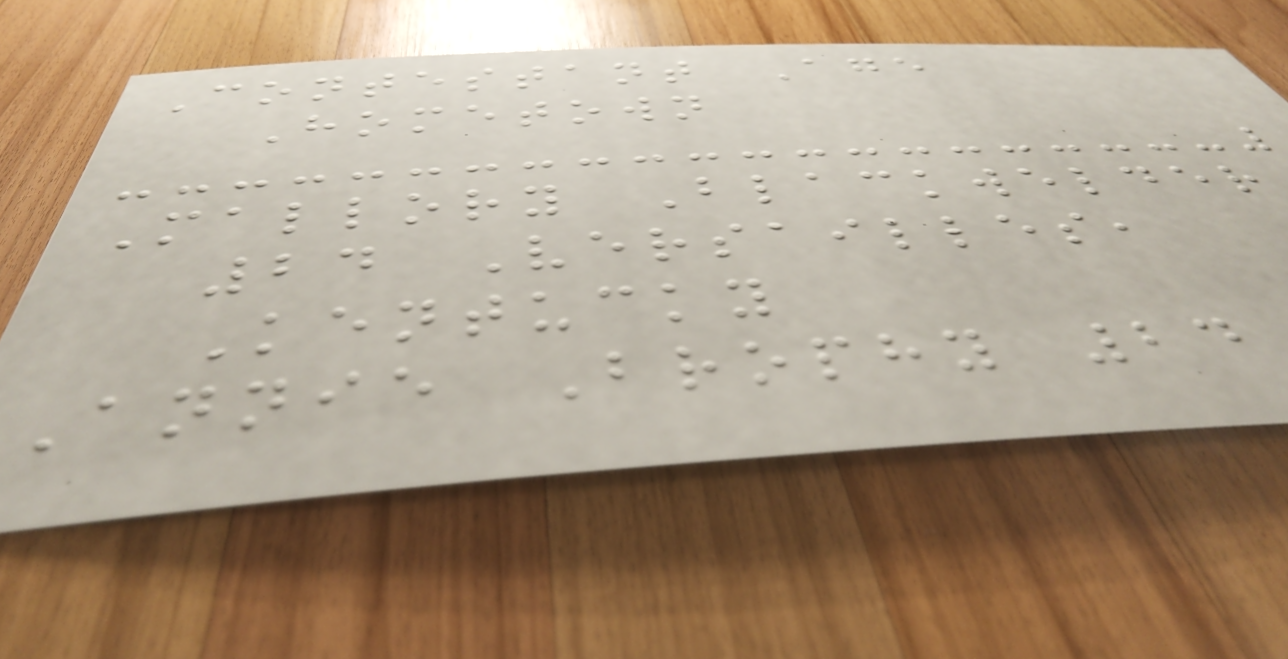Contestant Age
Hometown
Mallory Blackwelder
24 Versailles,
Kentucky
Annie Brophy 24
